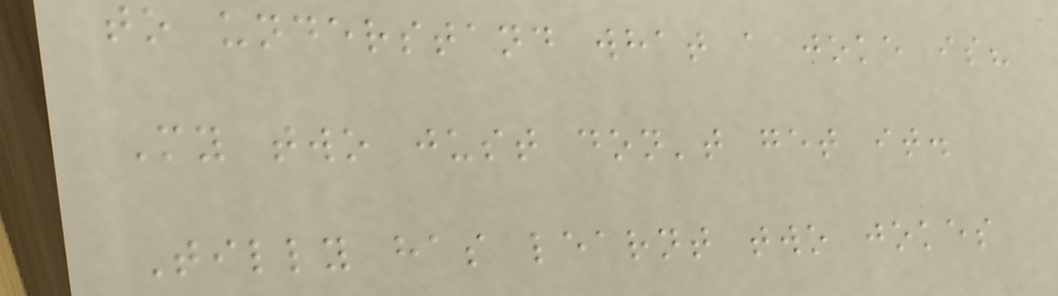to understand what a joke is?
My two just don't get it.
Tilly has learnt two jokes
